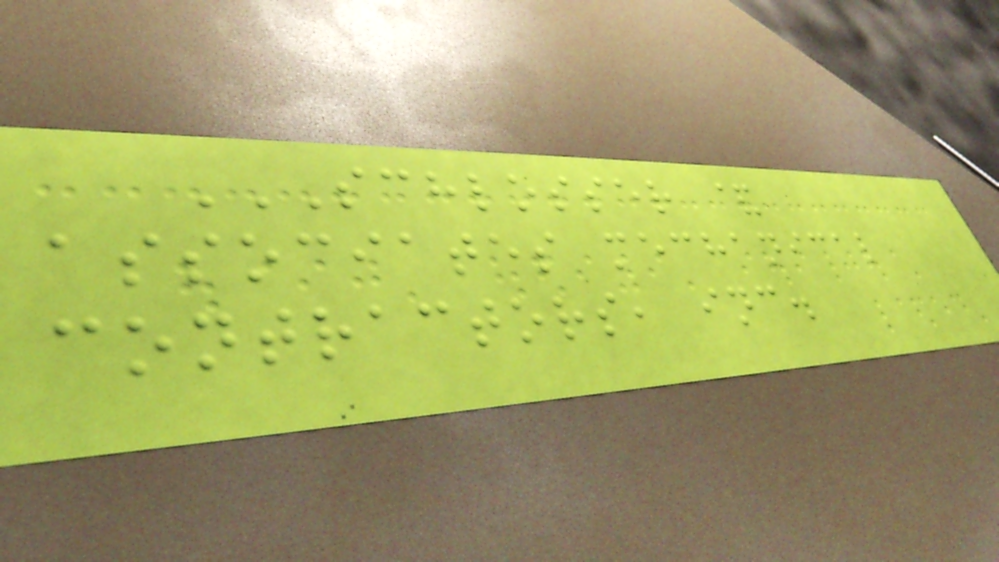SCHLOSSER &
ASSOCIATES MECHANICAL
CONTRACTORS, INC.
